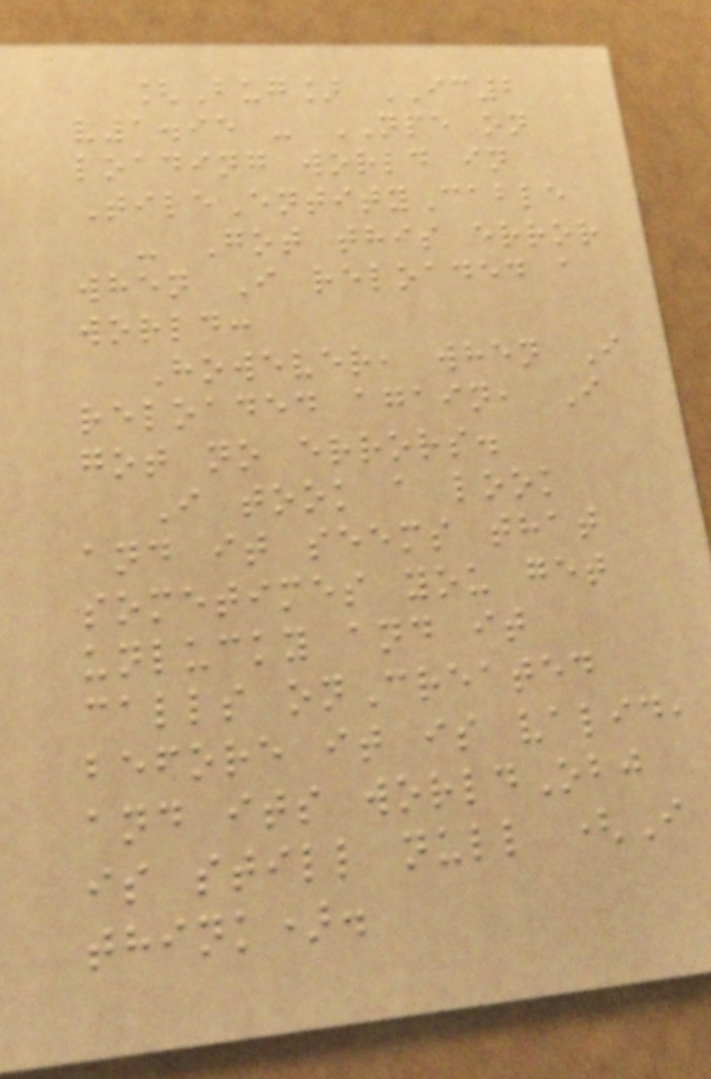[Bug] IC2
v1.95 - NPE on
loading world in
TileEntityCable
- Got this error
when I reloaded a
world:
However, when I
reloaded again, I
got no errors.
I took a look
and it seems that
sometimes you get
unlucky and it
calls onCreated
before it is valid,
and its worldObj
is still null (I
think).
